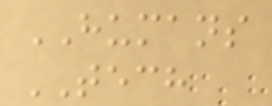HUMANS
TECH
